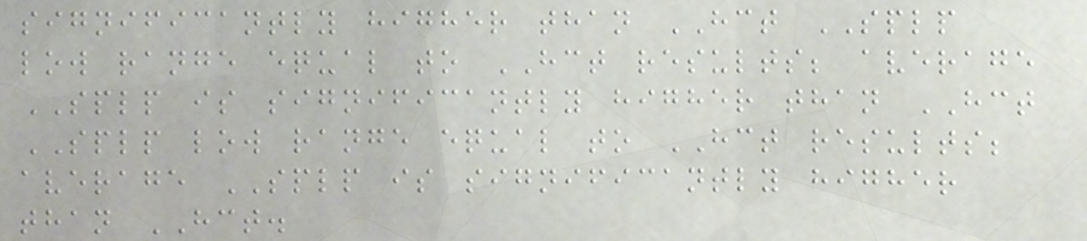significantly higher than HCT SPLP
low range equal to HCT results; average
SPLP is significantly higher than HCT
SPLP low range equal to HCT results;
average SPLP is significantly higher
than HCT.
